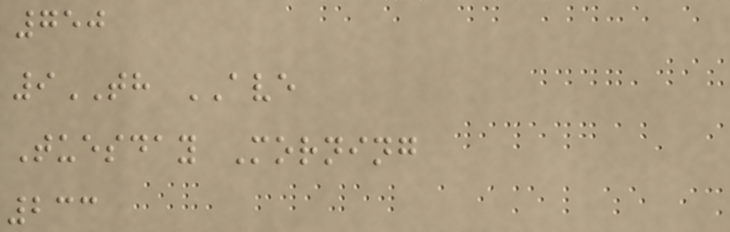750
9TH AVE
Tuesday Morning
233
